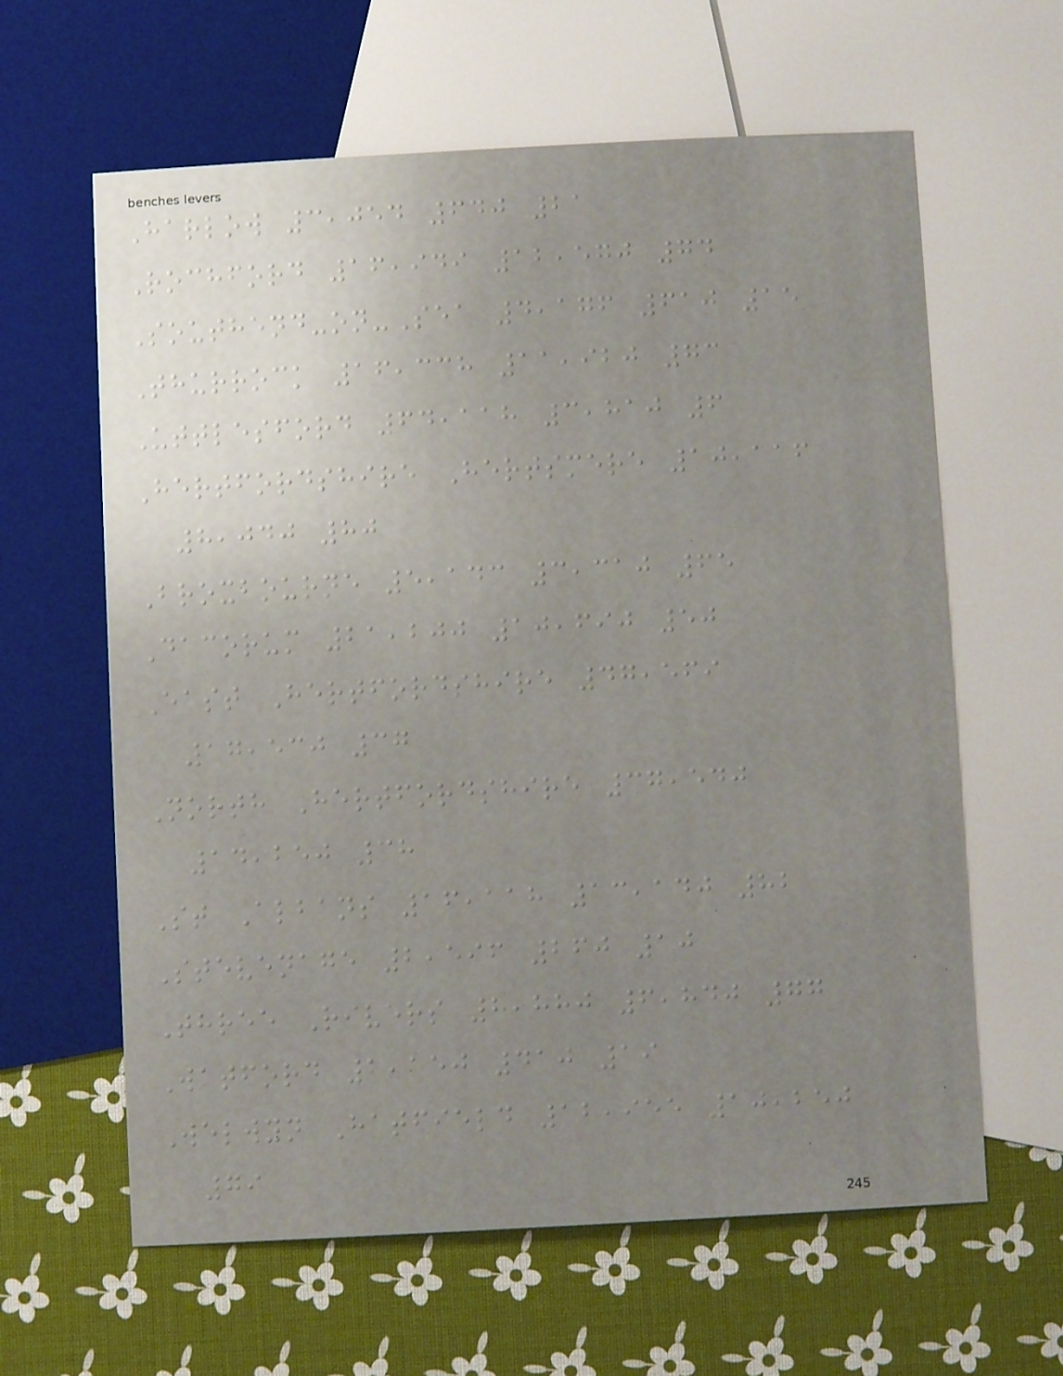Harlow 3,054 640 21
Rochford 16,949 12,570 74
Southend-on-Sea 4,176 610 15
Thurrock 16,338 11,920 73
Uttlesford 64,118 3,810 6
Hertfordshire Hertsmere 10,116
8,040 80
Broxbourne 5,143 3,310 65
Dacorum 21,200 10,690 50
East Hertfordshire 47,569
17,530 37
North Hertfordshire 37,540
14,250 38
St Albans 16,118 13,140 82
Stevenage 2,596 260 10
Three Rivers 8,880 6,840 77
Watford 2,150 410 19
Welwyn Hatfield 12,955 10,250
79
